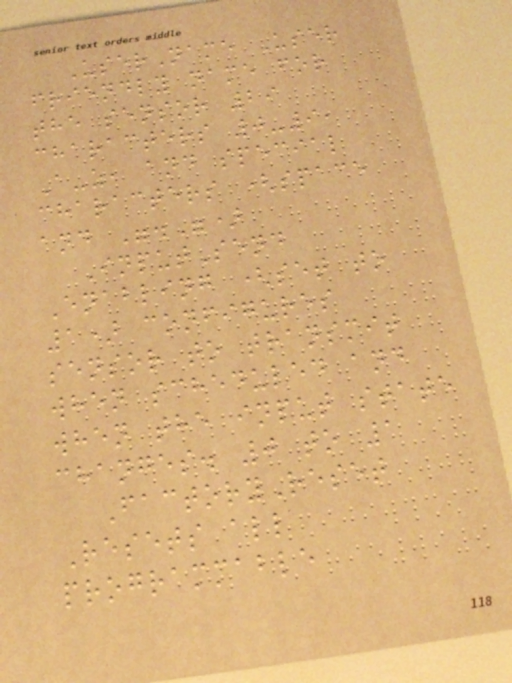UserName User
friendly name for
the sensor 29
characters 0-9,
A-z, and special
characters (space
and ".")
InputSend
Enabling (set to
1) configures
sensor to transmit
when scheduled and
when the input state
changes. 0 to 1
FactoryReset
Resets all
programmable
